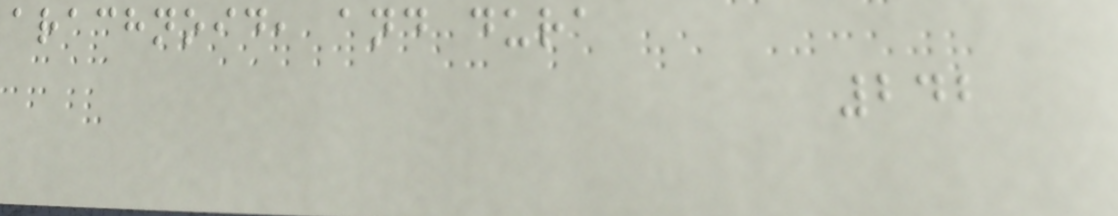arachnoid, and dura
242
